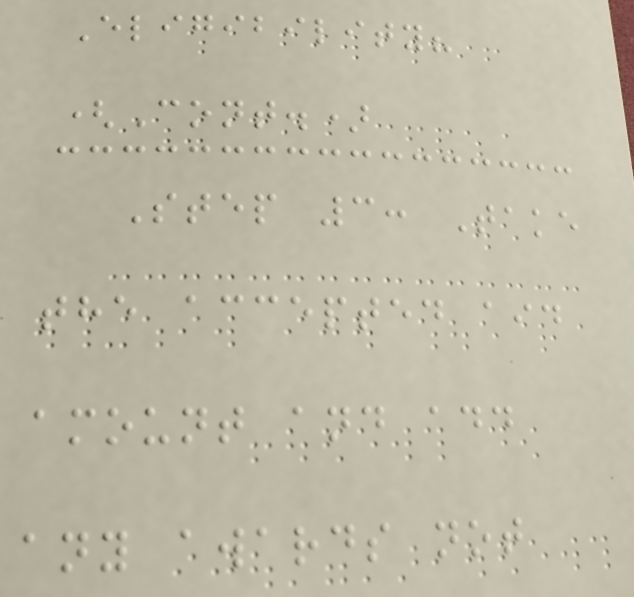Eligibility?
(Cont.)
Step 3: Take
the accepted aid
amount and add
any awards not
